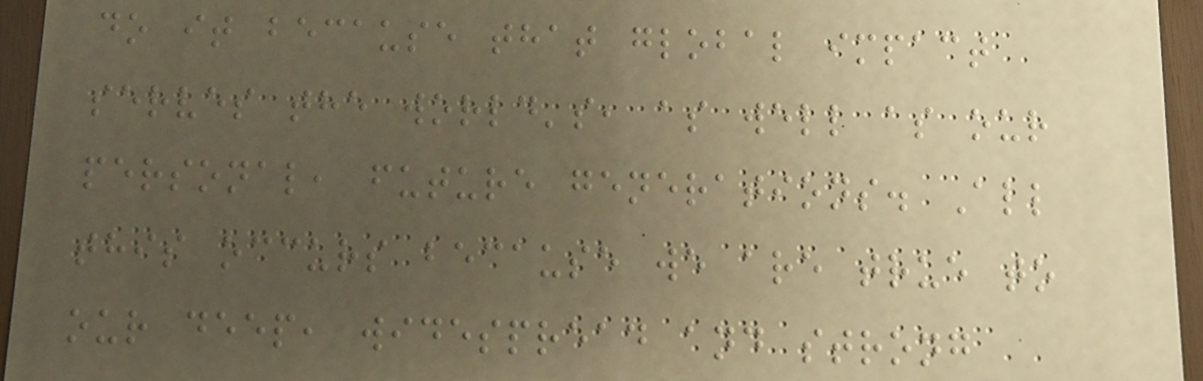do it because that global impact
serves the world's, as well as our
personal, future generations. All
this occurs because we are true to
our deep, widespread and strong
